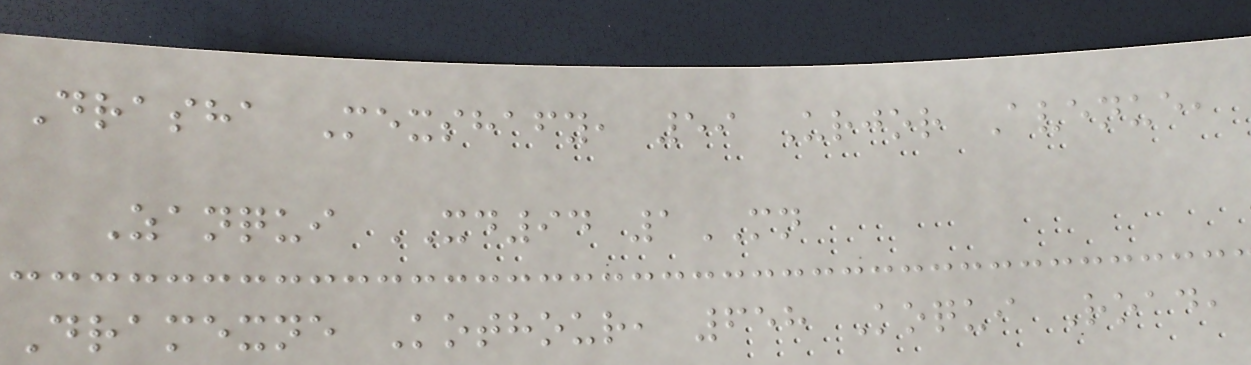Drasha Mexshafy, 59 Urjor Avenue,
Zanqui XD94 1MN
Dramexne Kothour, 658 Koqui Road,
